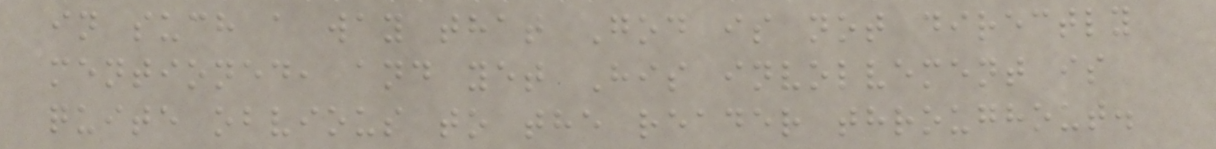in such a way that God is not directly
mentioned, and yet His involvement is
quite obvious to the reader throughout.
